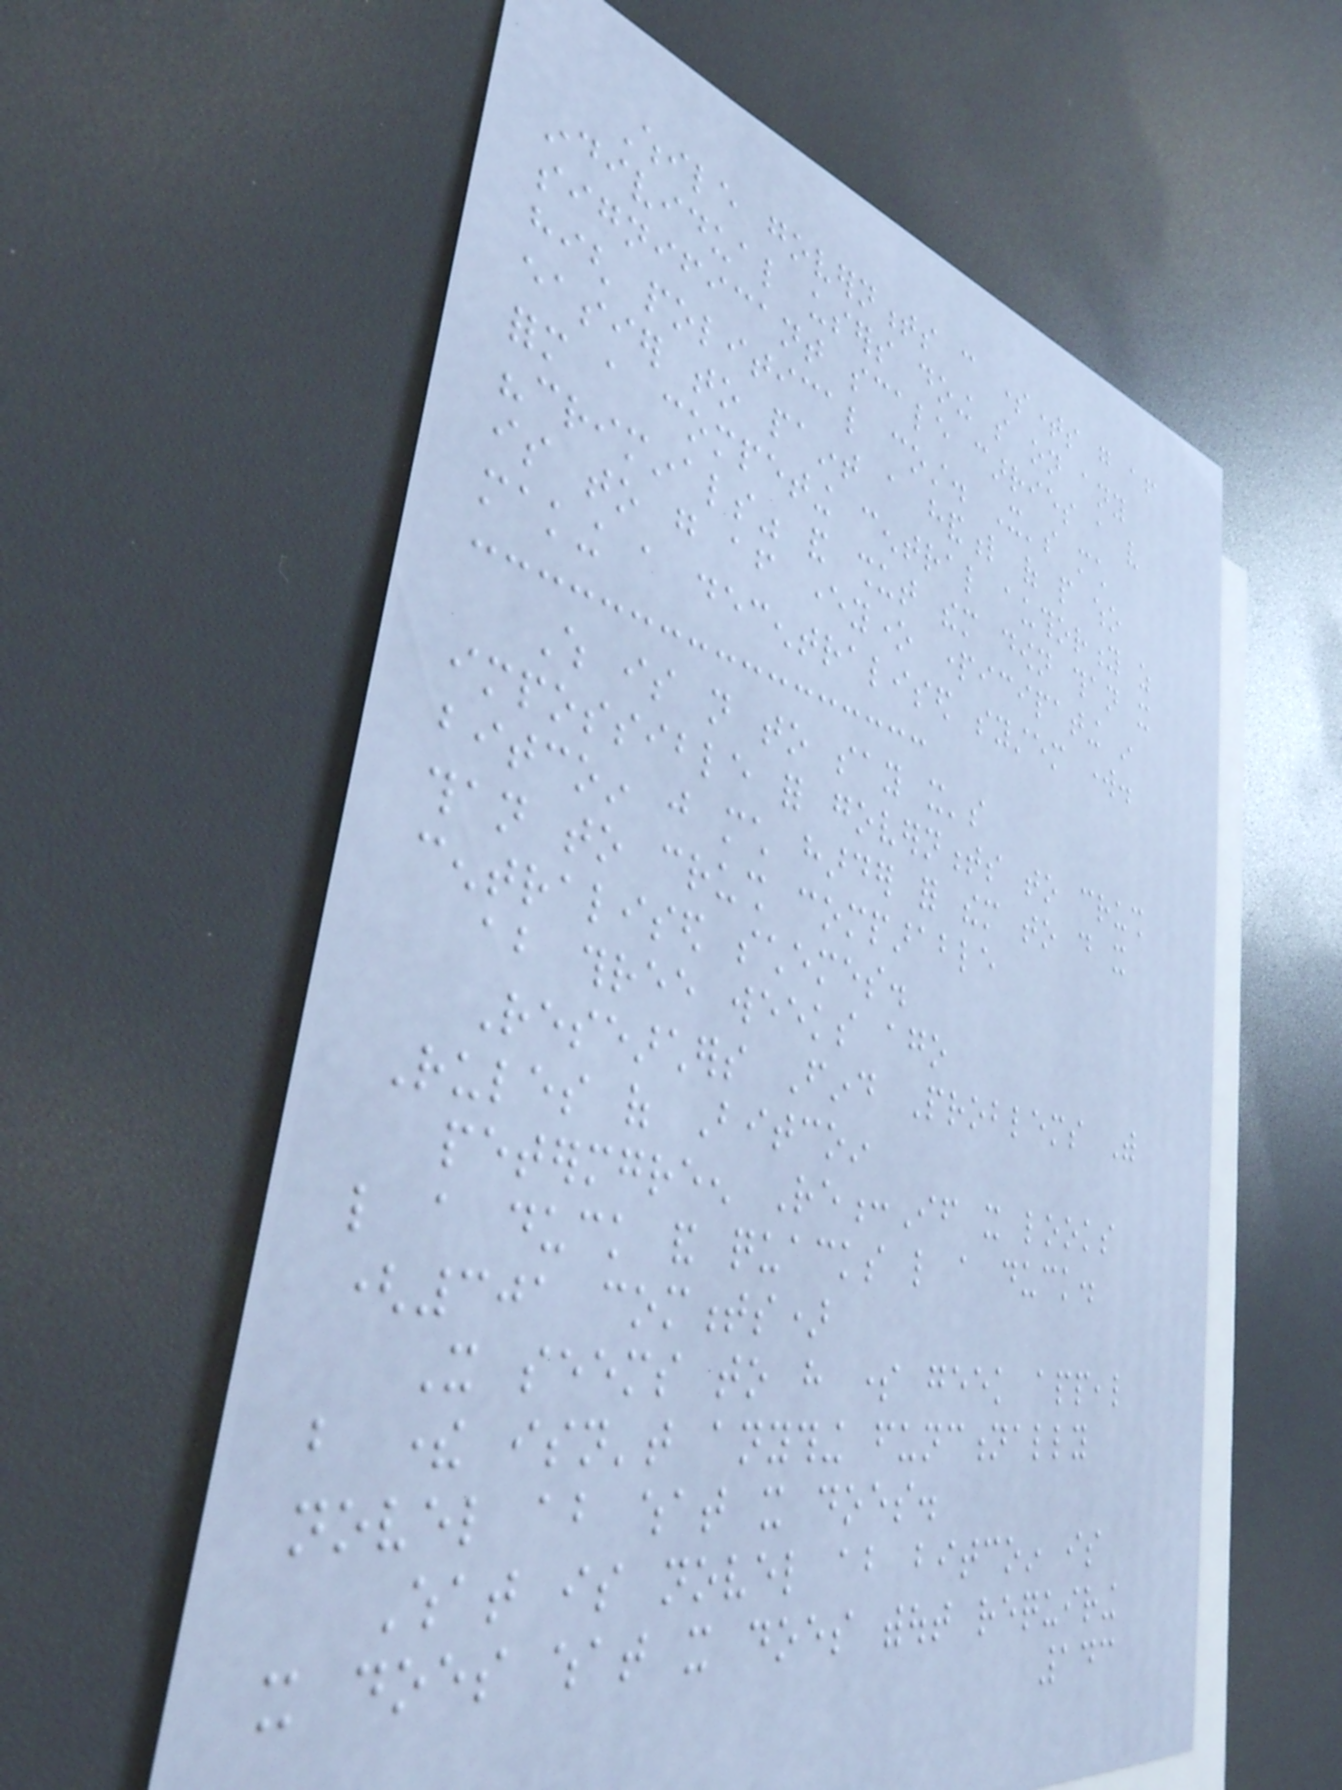While governments can sometimes go after
individual users doing so on any
significant scale carries a very
high political cost. It's much
easier to paint a handful of people who
form a competing central authority as
"criminals" and shut them down than it
is to go after everyone participating in
making a decentralised system work.
Which is not to say it's
impossible for governments to crush
bitcoin just much harder for them to do it
than to crush comparable
centralised schemes.
about three weeks ago
Researchers Find Problems With
Rules of Bitcoin
petermgreen Re:If it looks
like a duck and quacks like a duck.
(301 comments)
It seems to have some geek appeal
but there isn't anything functionally
novel about what it does.
What is novel about bitcoin is
it does what it does without requiring
143
